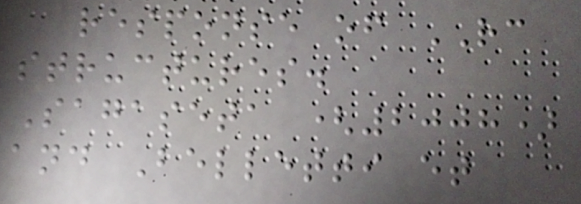response of RC
structures.
Sagaseta (2008)
and Belletti et
